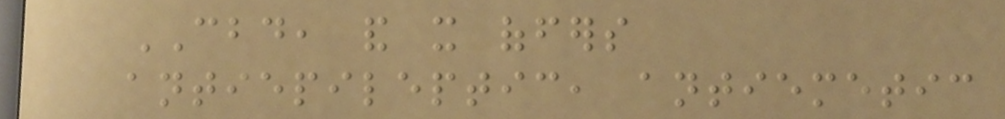CBD, and it offers
antiepileptic, antiemetic
